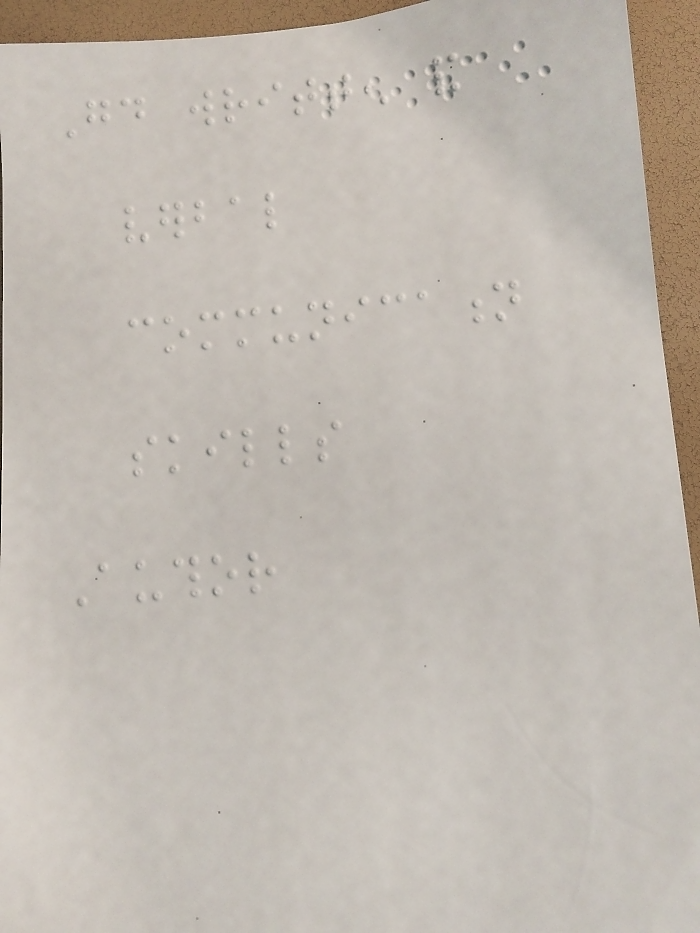Good written and
verbal
communication
skills
Author
